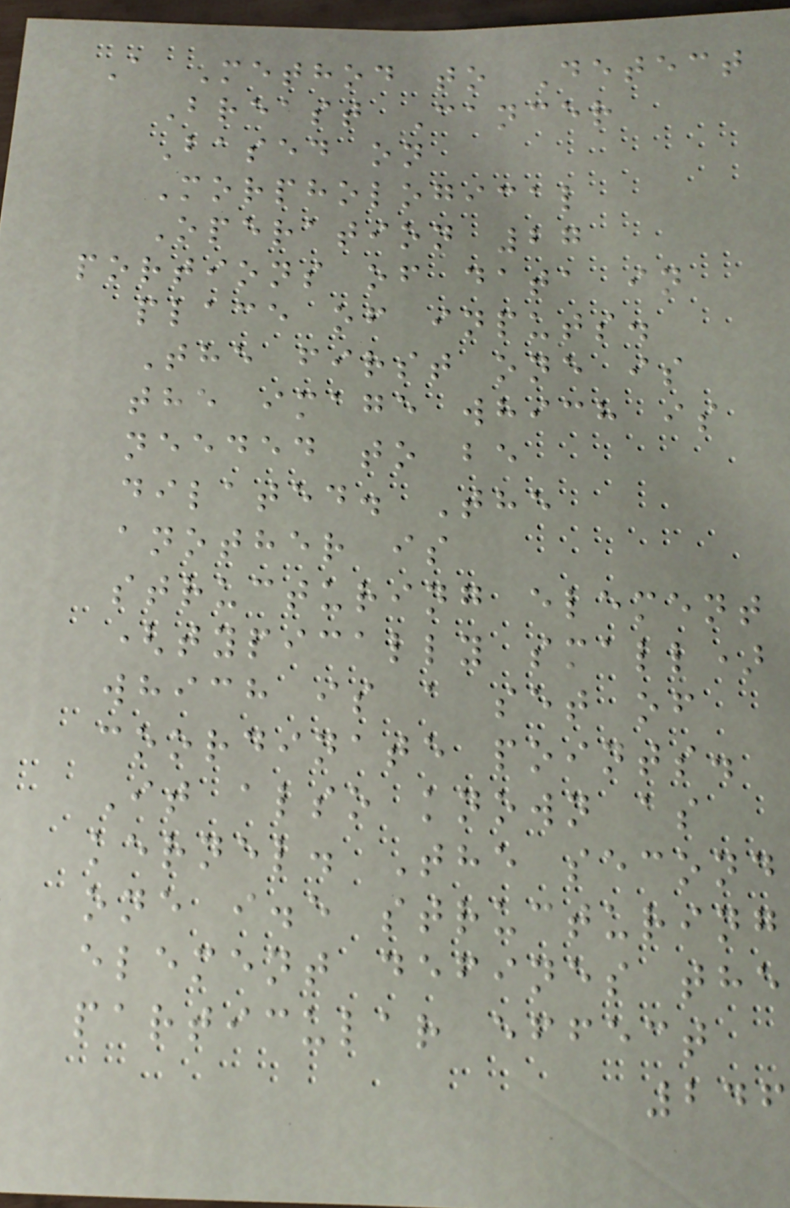A Method to Detect
Breast Cancer
Based on
Morphological
Operation 27
portions of data in
place of inputs.
The first one is
the image which is
needed to be
dilated. The
another is
structuring element
(typically small)
which is a set of
coordinate points.
It also known as
kernel. The second
one i.e structuring
element defines the
particular effect
246
